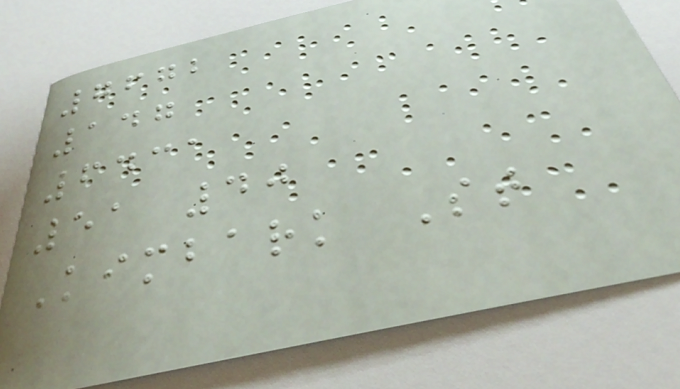7672
147
6431
51 40
Kimbark St
